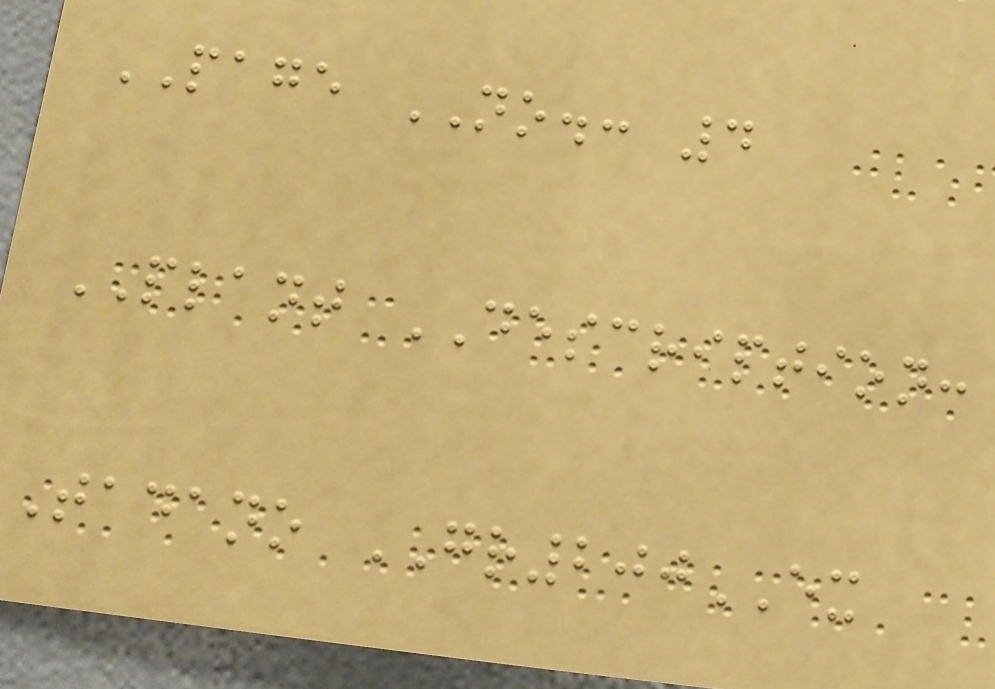PAGE NO.: 4
PLANT DESCRIPTION:
Tadano GR200EX
